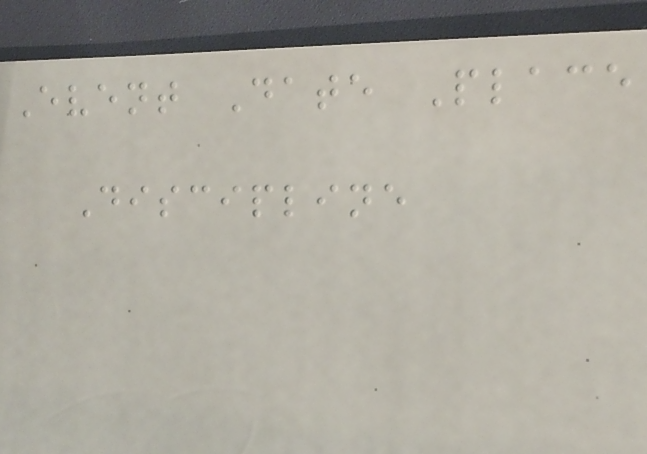Event Date Place
Discipline
